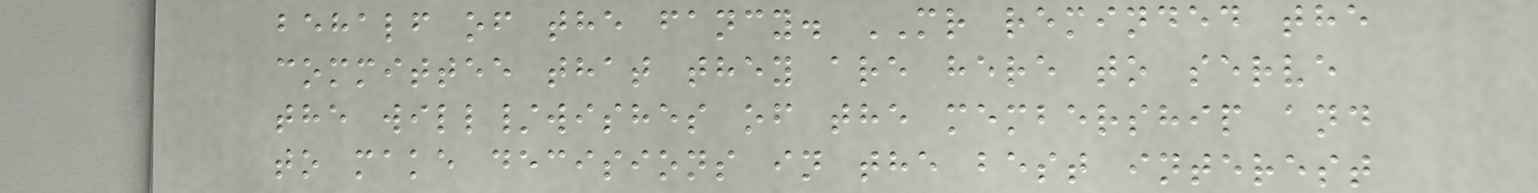behalf of the fancy. MR reminded the
committee that they are here to serve
the will/wishes of the membership and
to make decisions in the best interest
